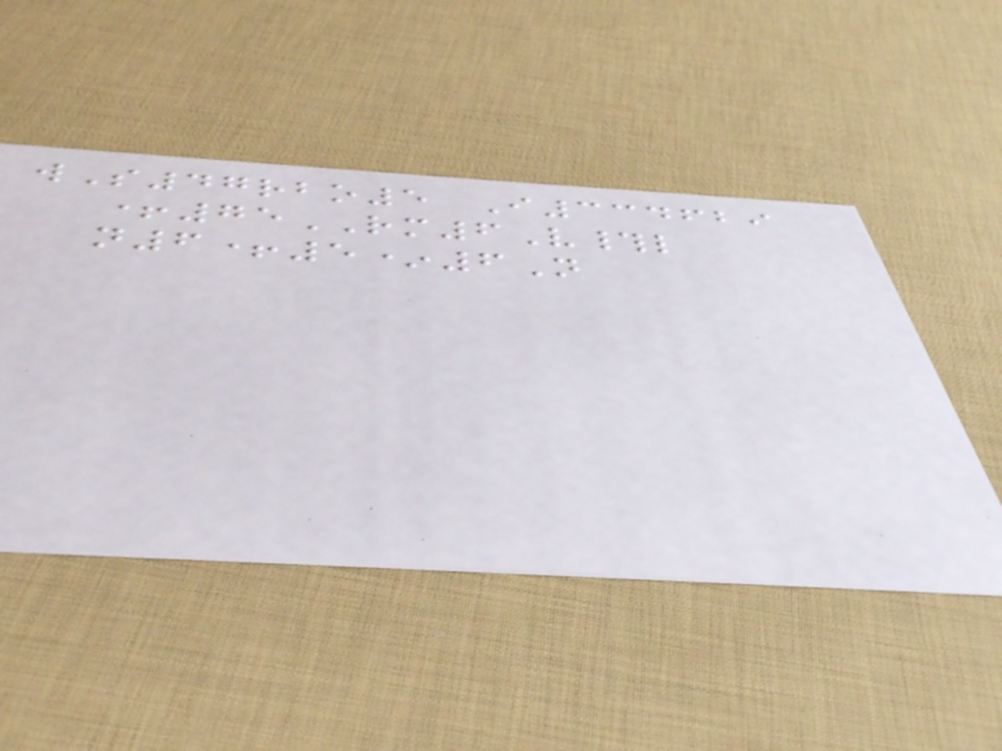wS47rbo5 I334629
+75RM6V#l
n6+5*6N
